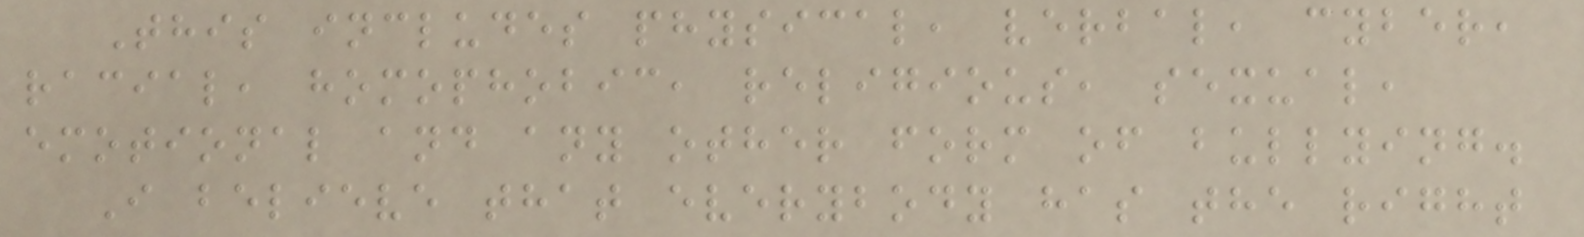This includes physical, verbal, cyber,
racial, homophobic, religious, sexual,
emotional and any other form of bullying.
I believe that everybody has the right
